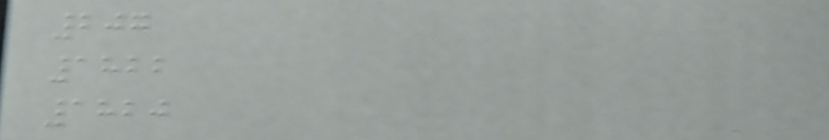207
1822
1820
